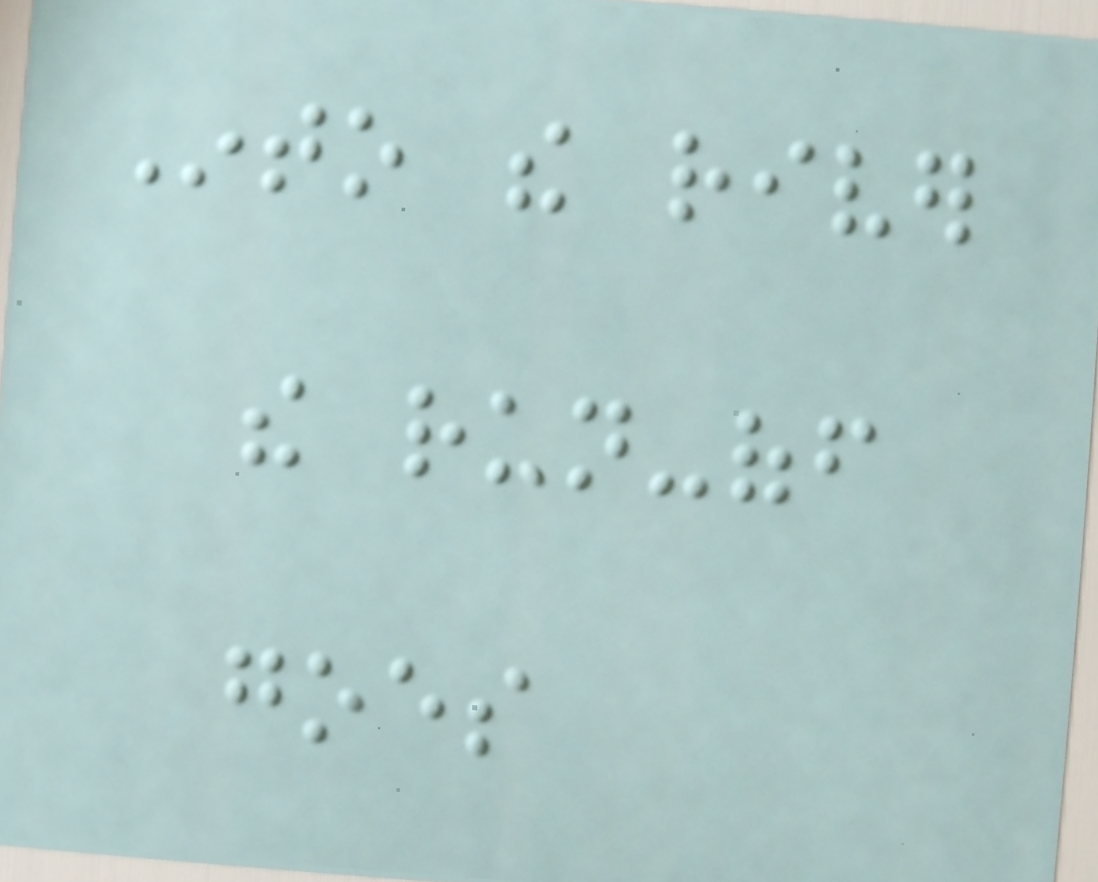Into the river
the run-off
goes
